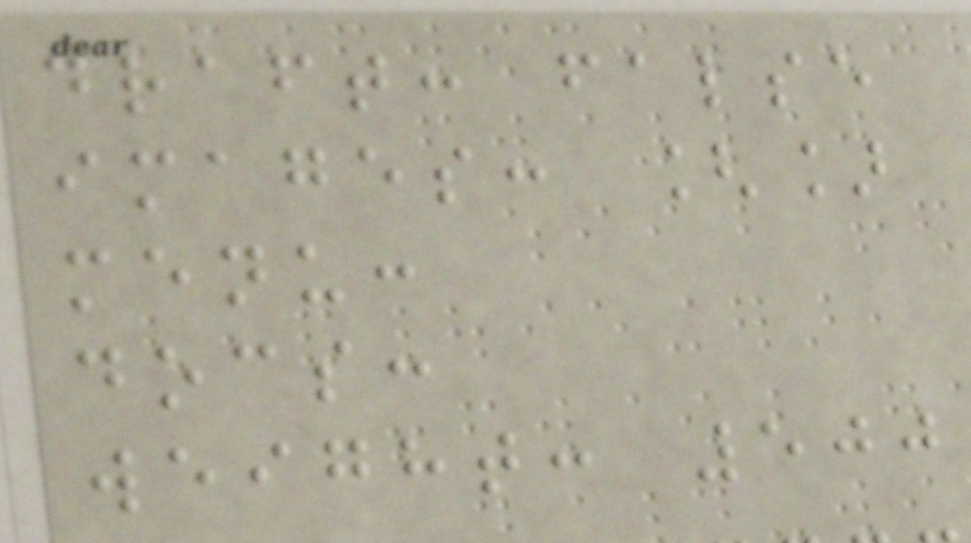draft: false
images: []
menu:
docs:
weight: 500
